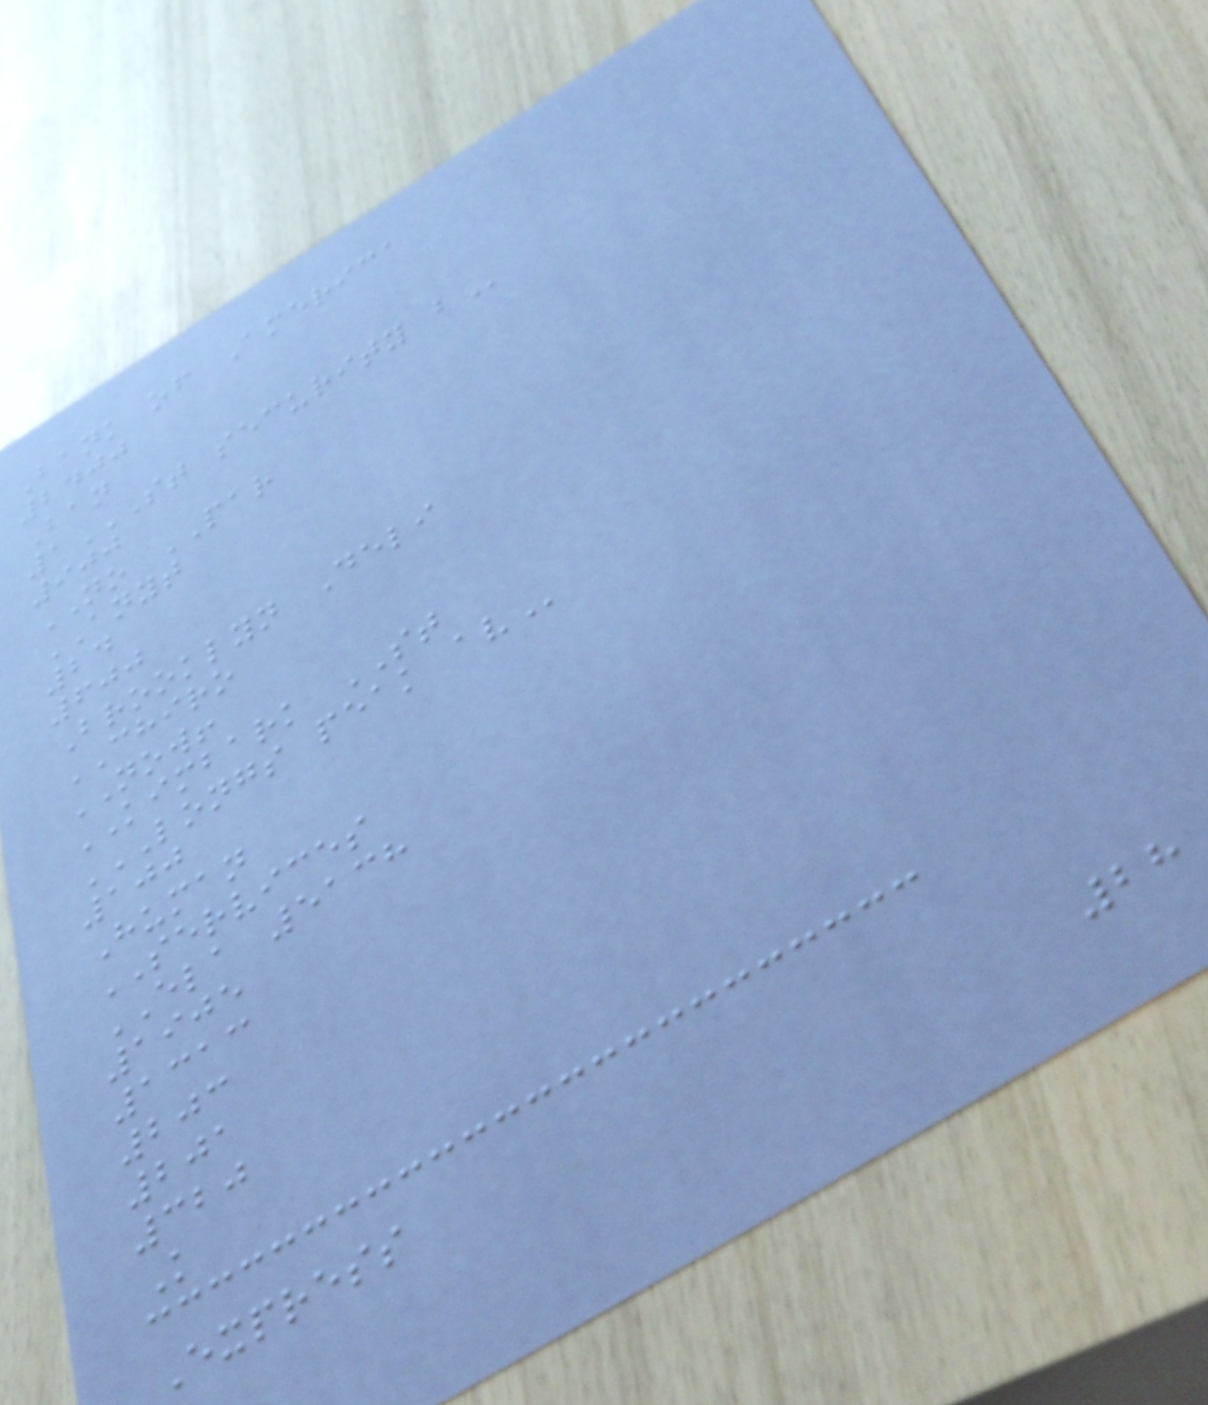Bank of America
2400
Ban
1ST SECURITY B
900
NO PAR
ANYT
24
600
Brooklyn Deli
CHIRO
NOW!
KIMBARK ST
LONGS PEAK AV
100
Human
SERVICES
ELA 5138
1905
1313
203
201
320
K
Express
28
